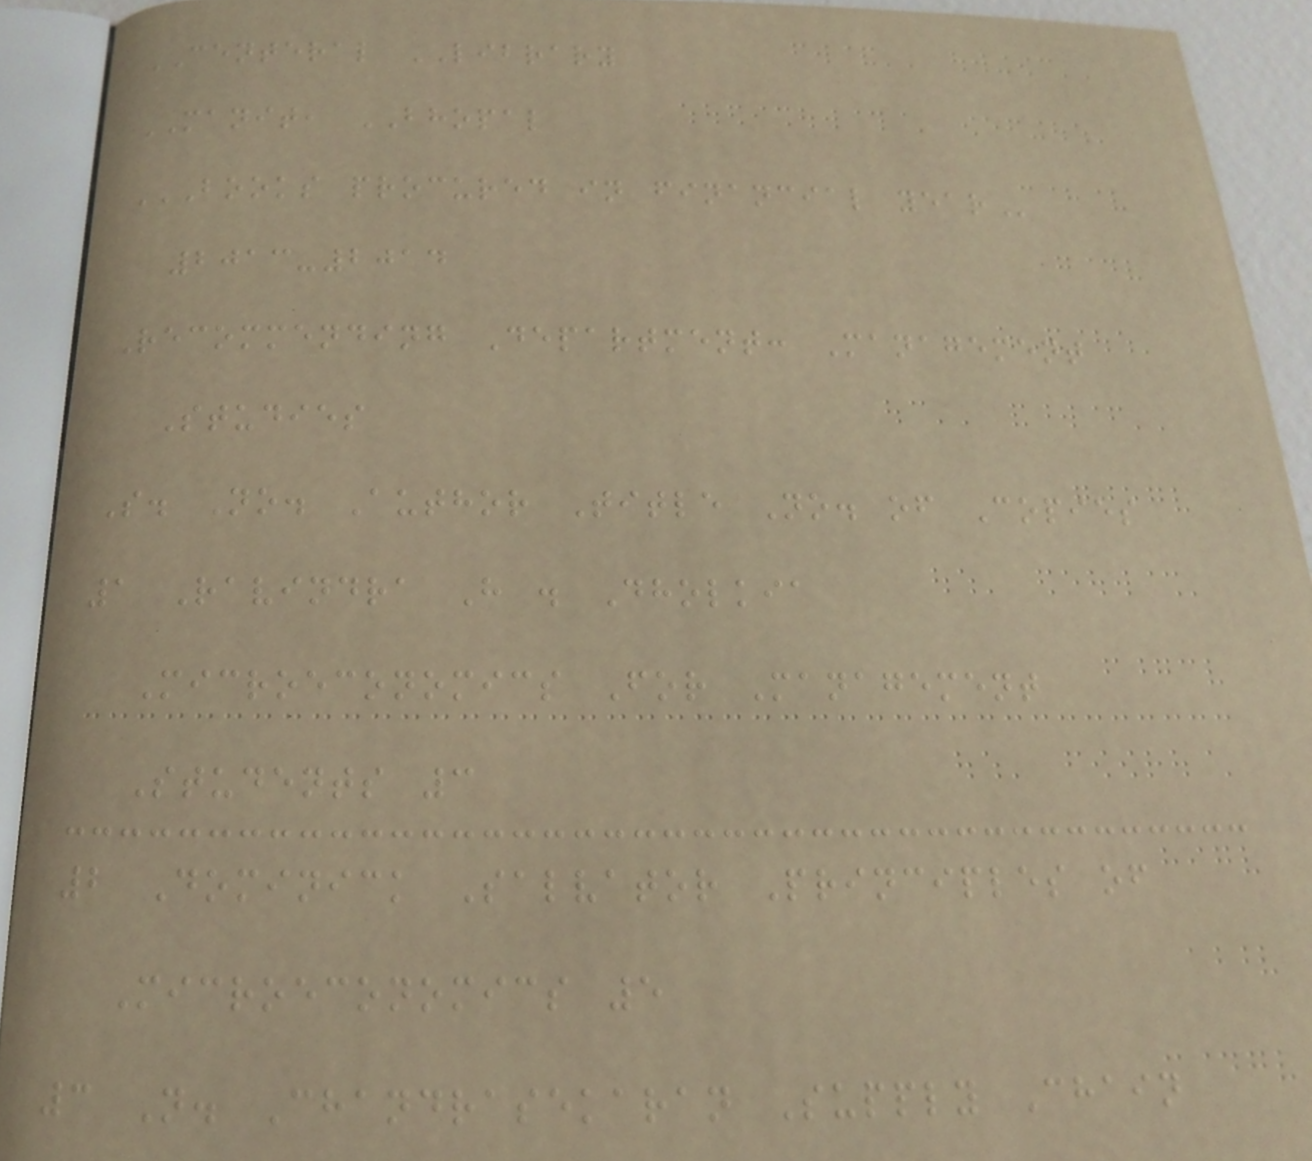CENTERAL LIBRARY
MANIT, BHOPAL
BOOKS PROCURED IN FINANCIAL YEAR
2013-2014
Recommending Department: Management
Studies
S. No. Author Title No. of Copies
1 Ravindra H . Dholkia
Microeconomics For Management
Students 3
2 Dominick Salvator Principles of
Microeconomics 5
3 N. Chandrasekaran Supply Chain
